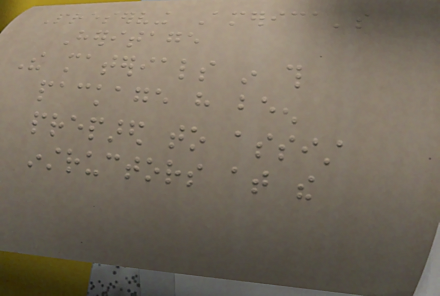Preserving America's
Heritage
The materials in this
package have been
prepared to assist
instructors at the
